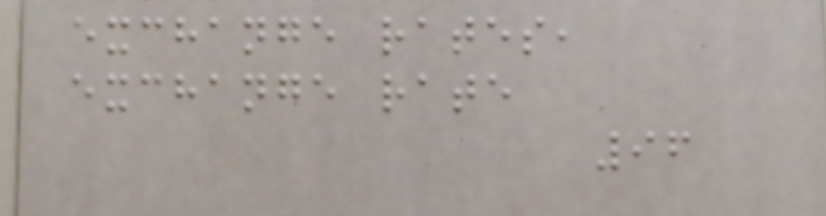exchange rates,
exchange rate
96
